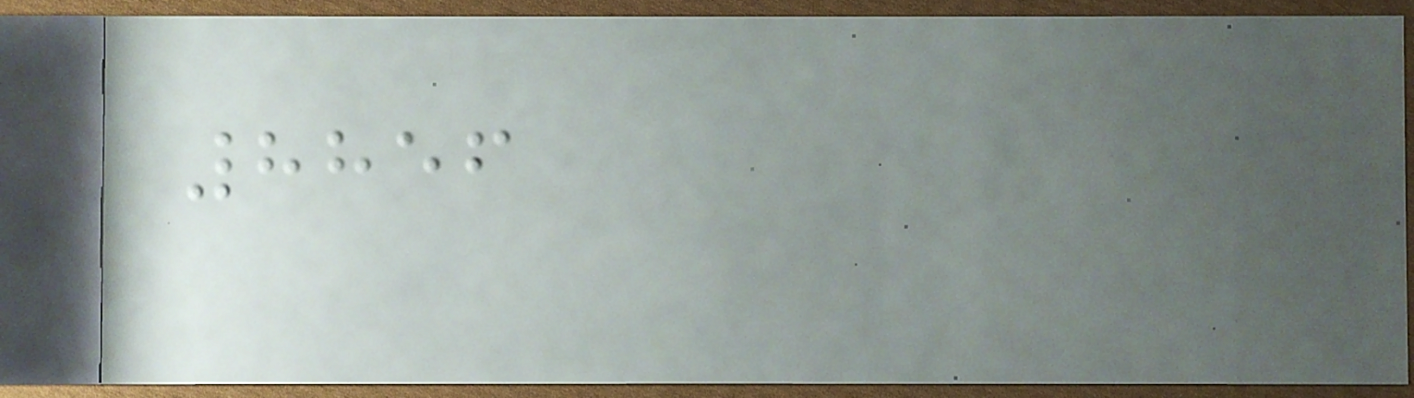8856
